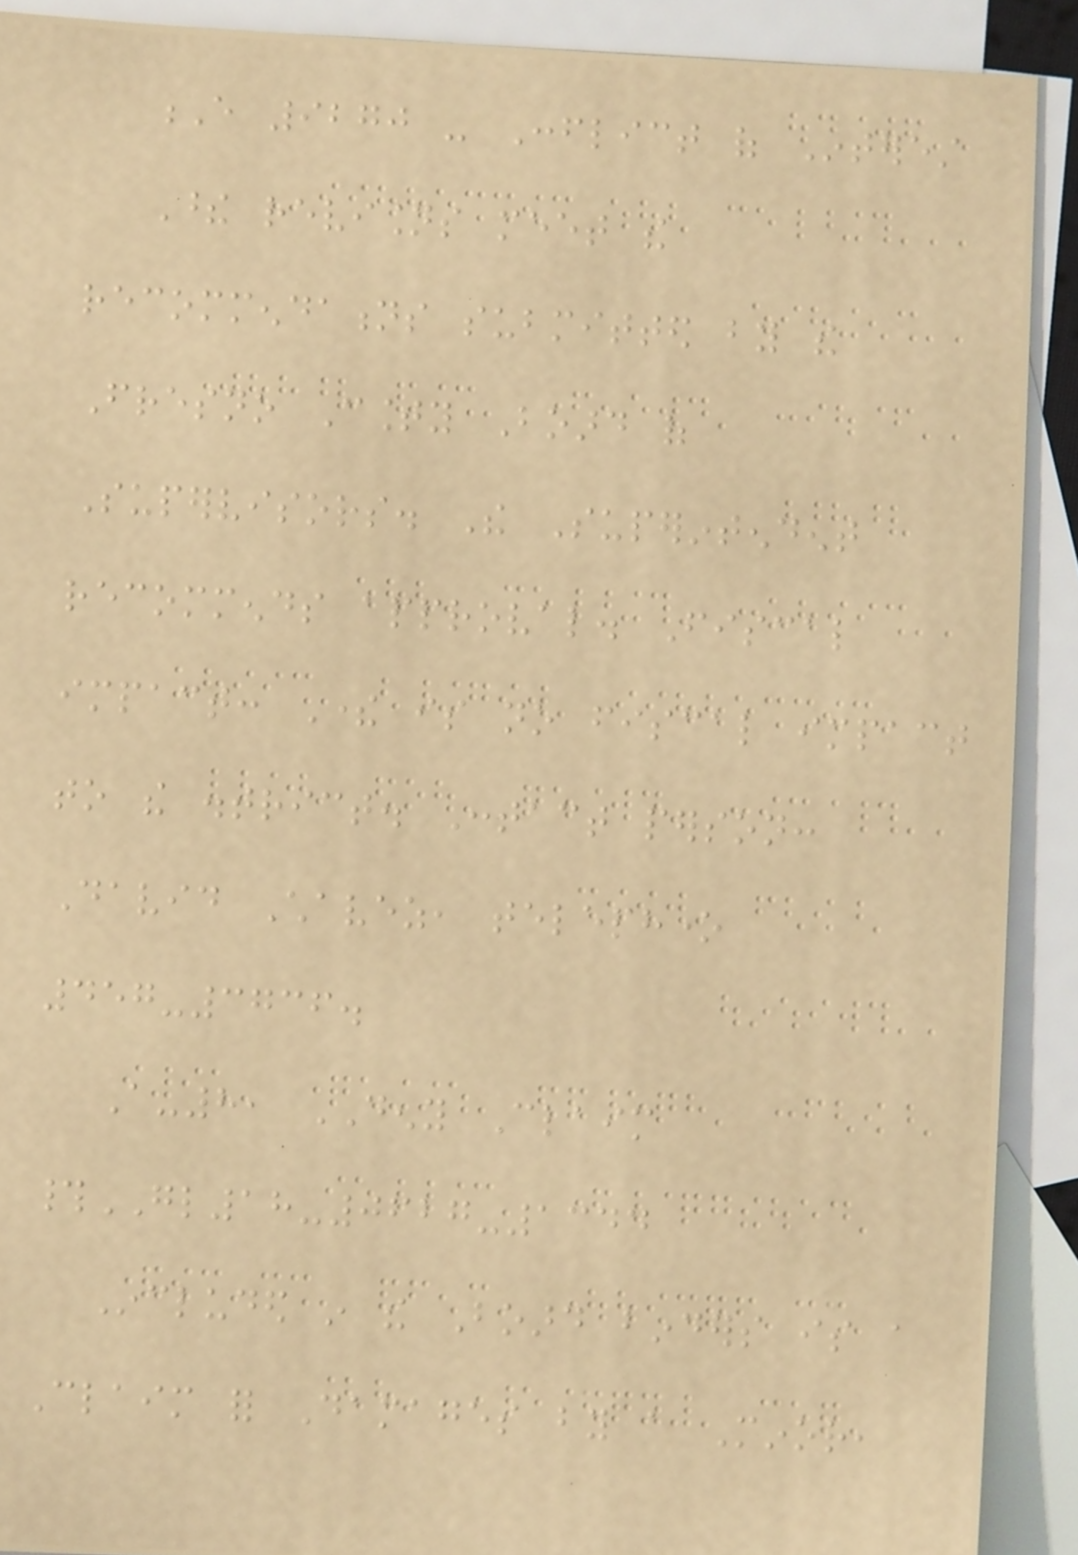E 9270 - Conflict of Interest
These revisions meet the
recommendations submitted by the
Fresno County Board of
Supervisors. The Superintendent
recommends approval. Fiscal
impact: There is no fiscal impact
to the district. Contact person:
David Chavez, telephone
457-3736.
A-8, DENY Claim
#GL18-0627-1344
Included in the Board binders is a
Claim for Damages by a Minor,
